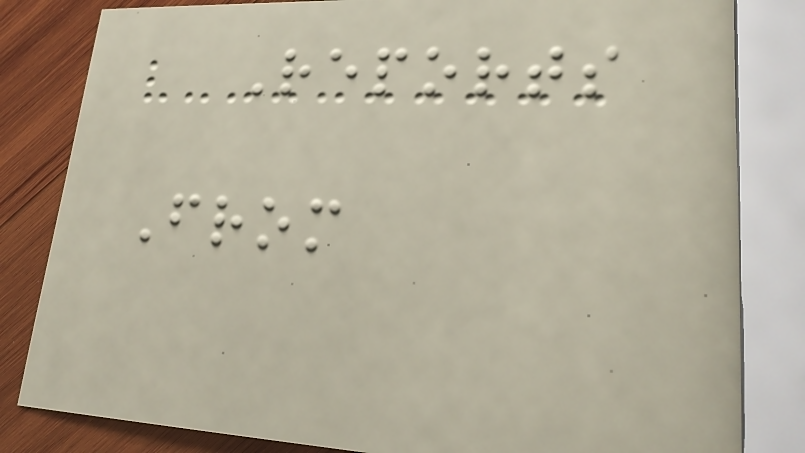Reports
From
